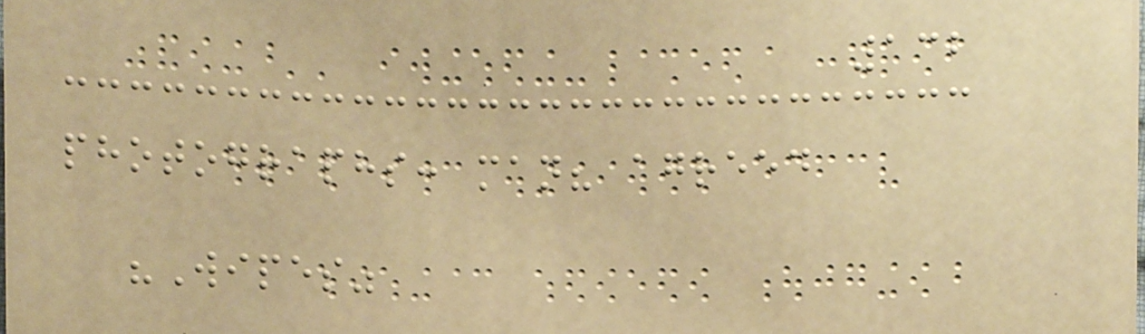132
photographs: man? agreed
"Wipes"
